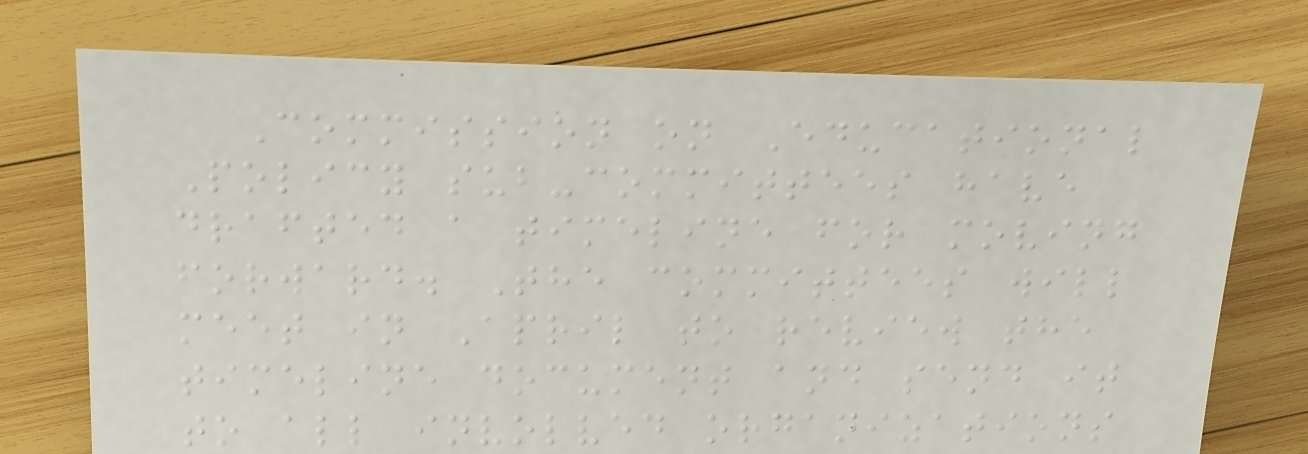Commission on Educational
Policy sub-committees have
drafted a timeline for moving
forward. The committees will
meet in April to review the
timeline document and send it
to all involved organizations
